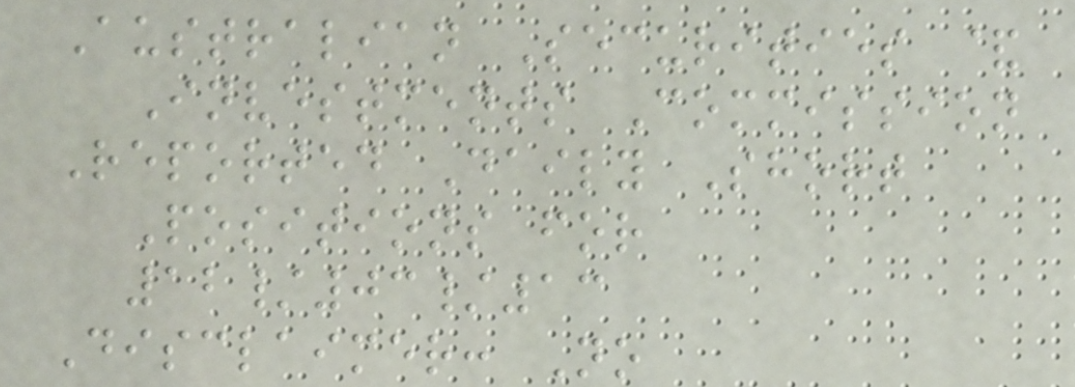Australian Securities &
Investments Commission
Reported Daily Short
Positions for
12/03/13
Disclaimer: No
